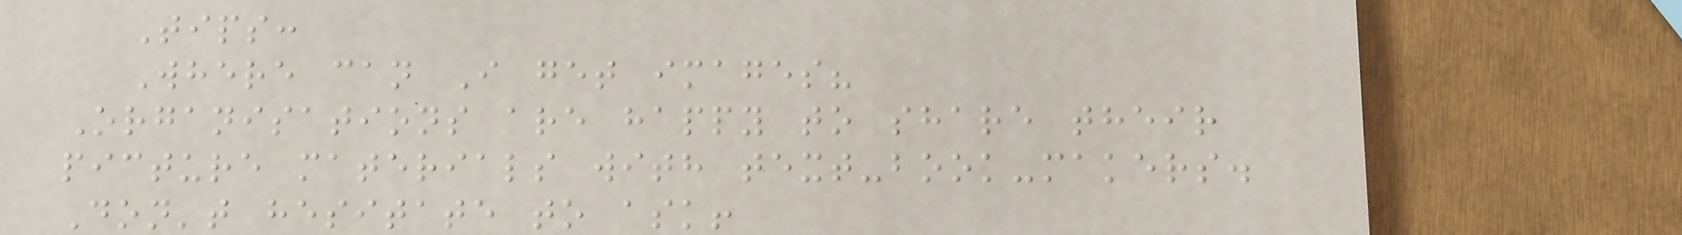Tips:
Where can I get images?
Organisations are happy to share their
picture materials with text-book-makers.
Don't hesitate to ask!
